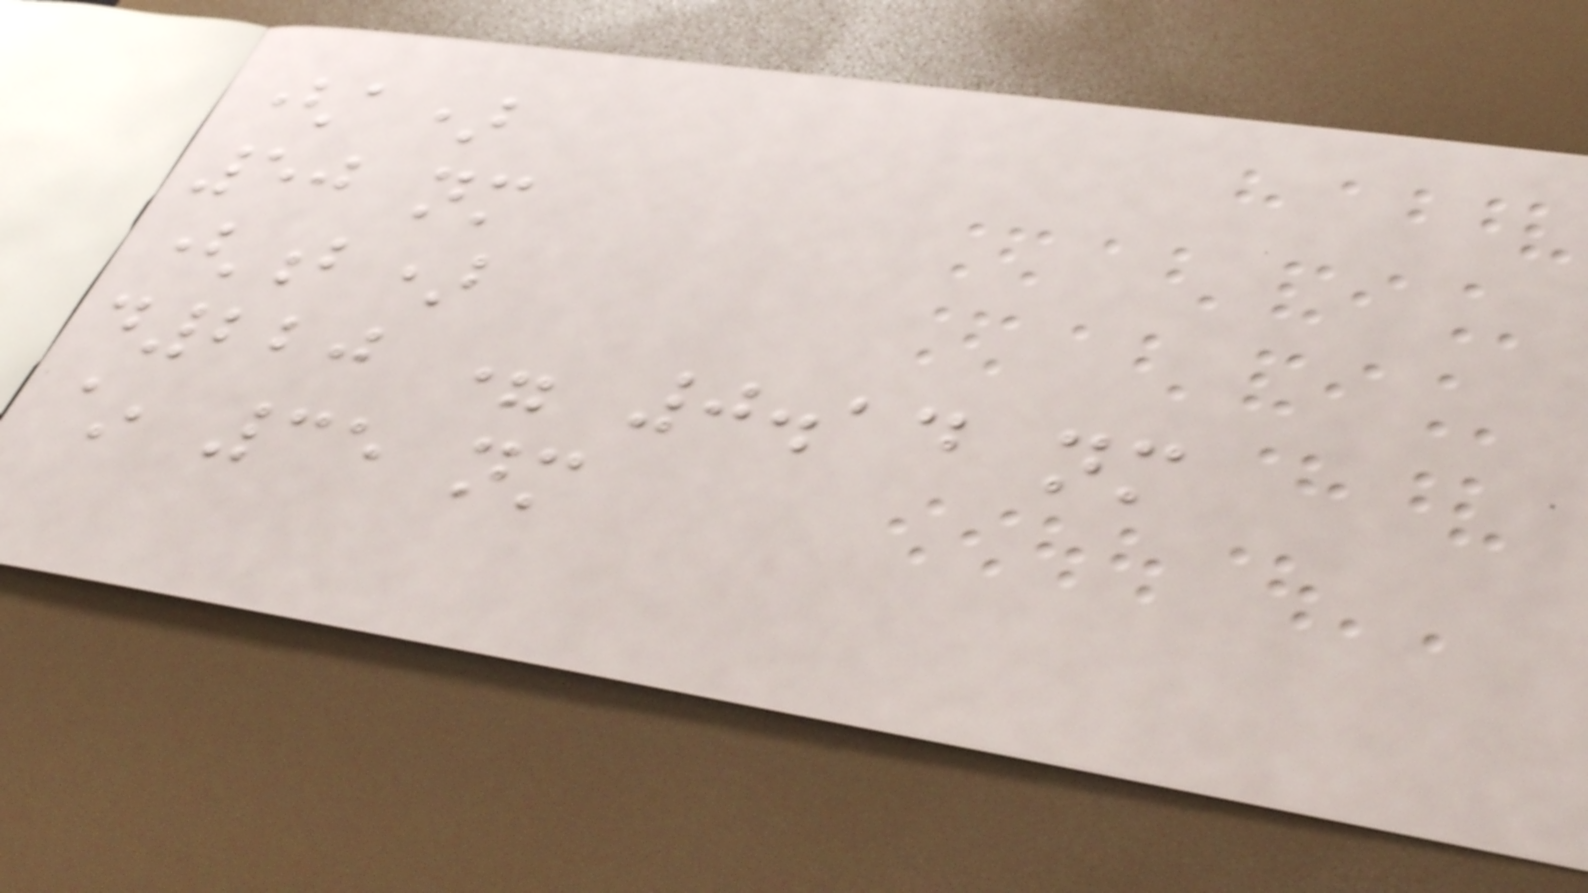(a)
50 nm
(b)
d220 = 0.14 nm
~ 35 nm
